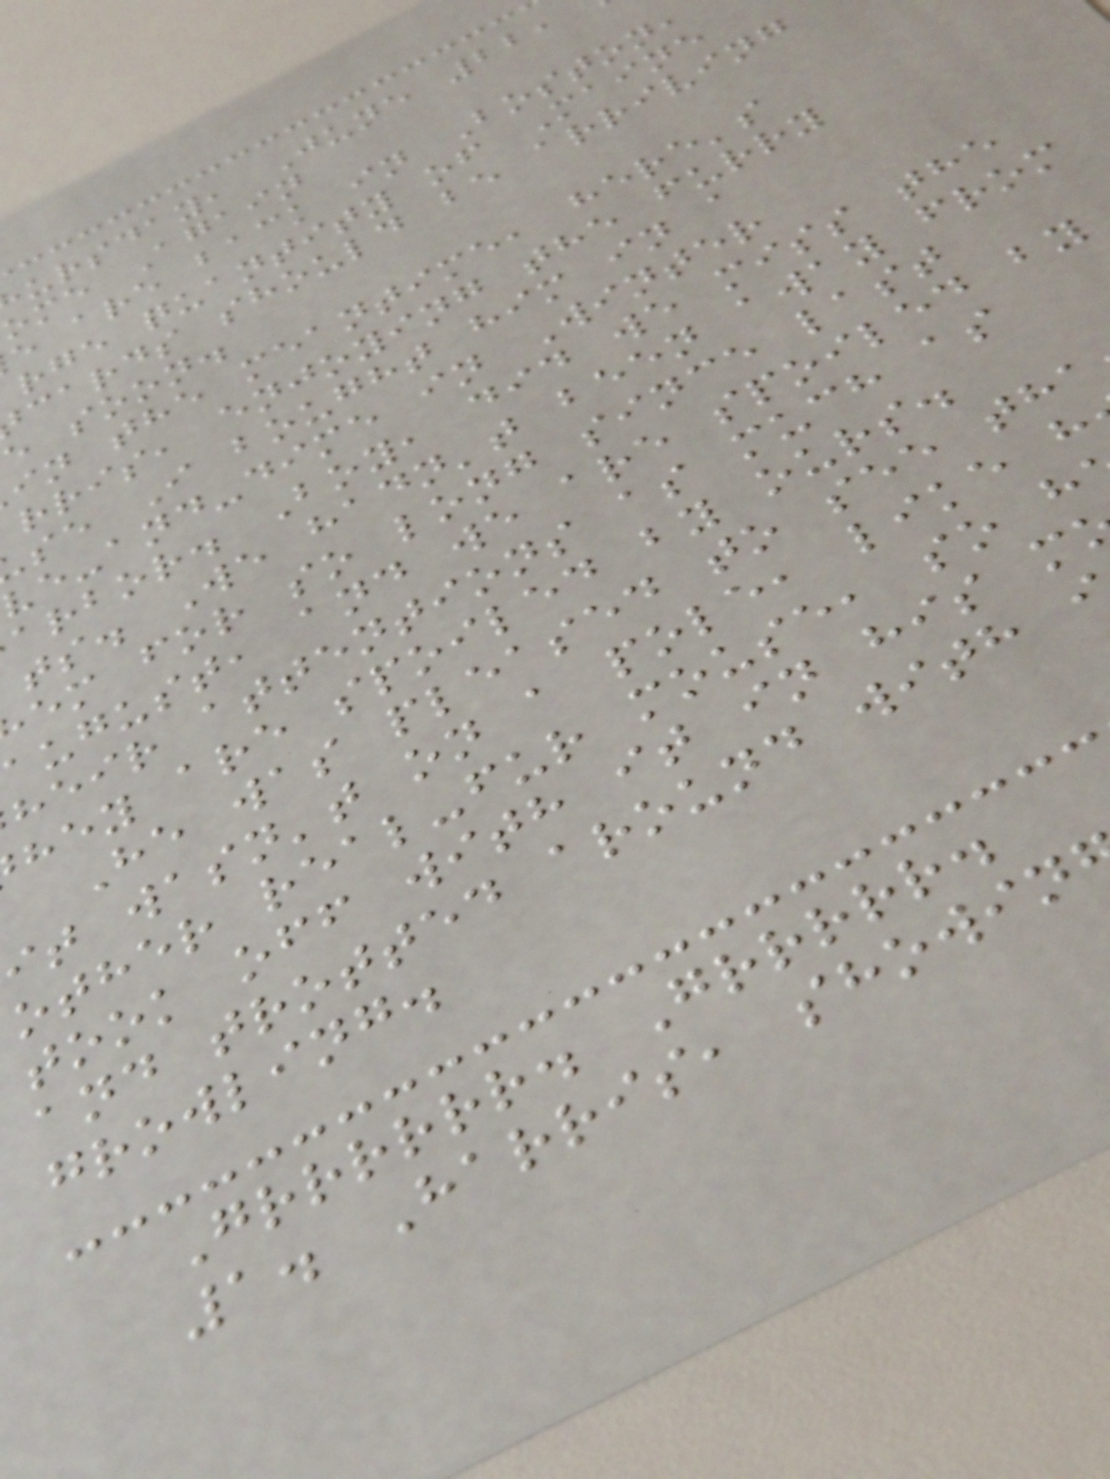ursday, June 22,
ome Again
e are back in Boston,
rge quantity of Maine
cards should be arriving
e soon.
in the meantime, here's
rris, enjoying the furry
se I bought him in a
ve-and-dime in Winter
arbor. Boy, did we miss the
ts. We hadn't been away from
em for so long since last
august, and we are spoiled by
heir attentions as much as
hey are spoiled by ours.
He was pleased to see tha
it wasn't on a pole, like h
other real-fur mouse, so h
took off with it in his m
and trotted around with
growling.
Grrrrrr. Grrrrr.
1. Harris, showin
